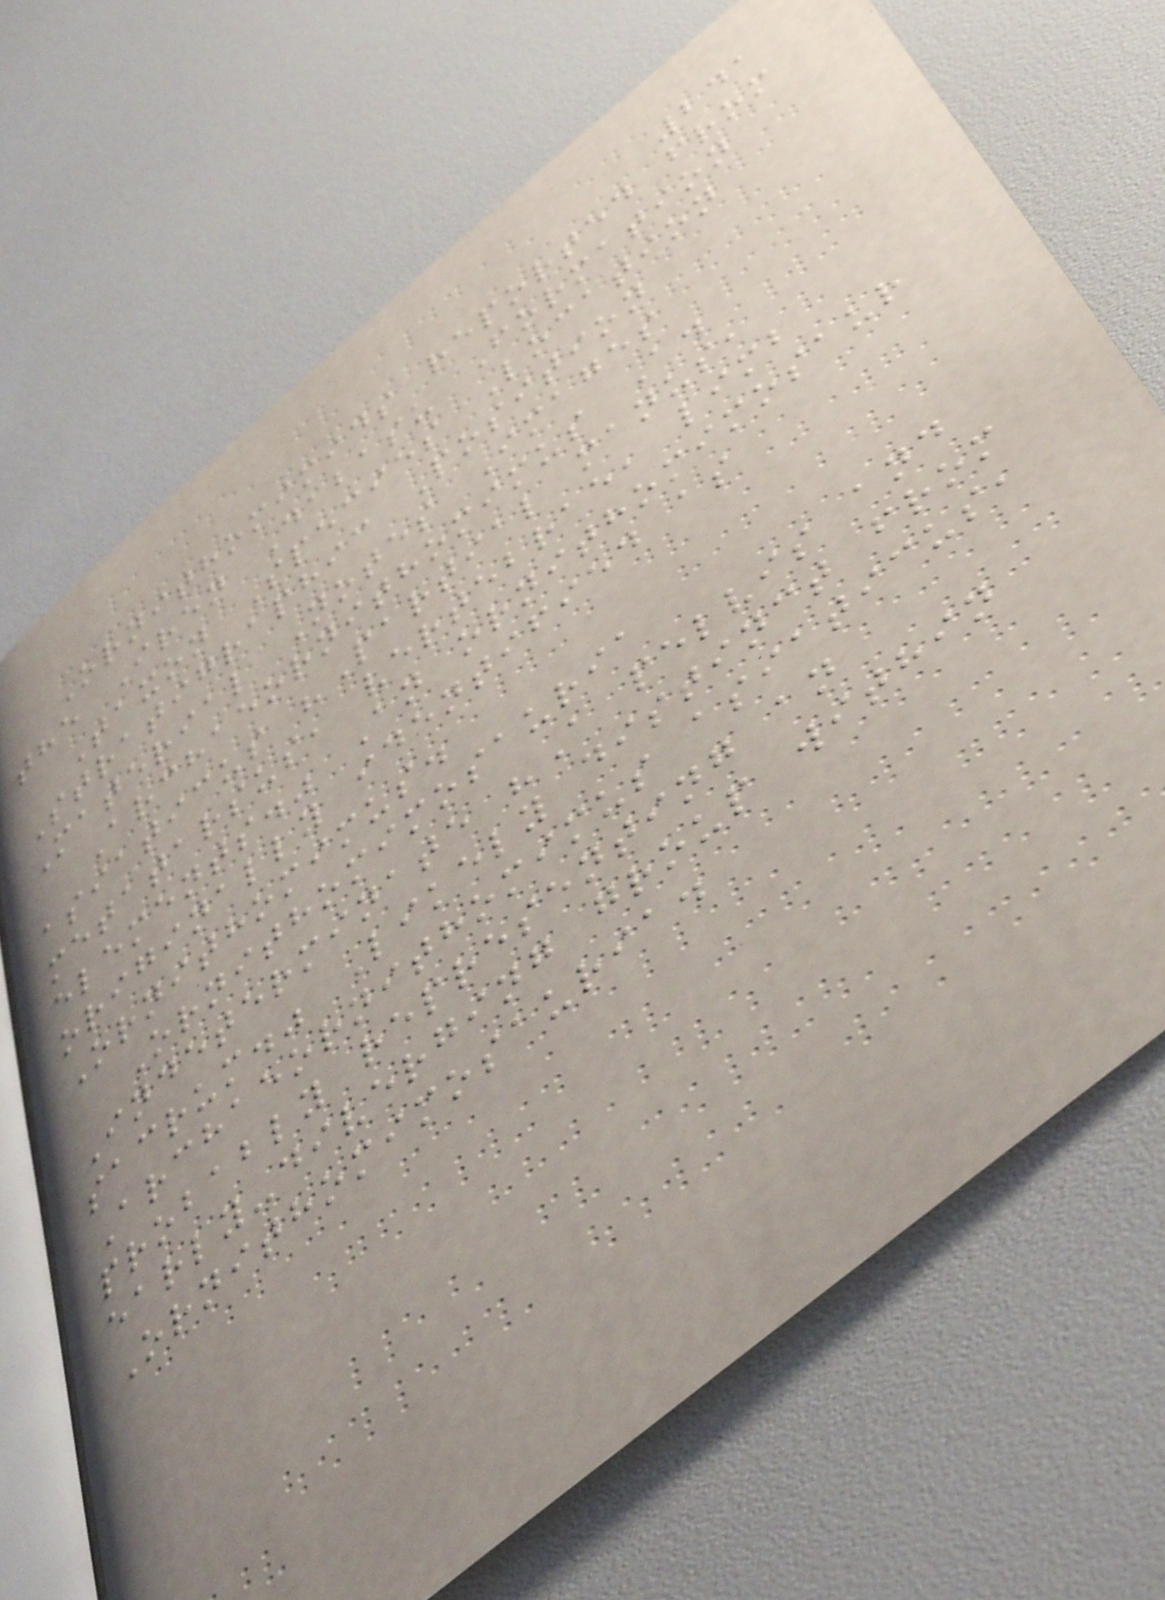241
Ornithomimids reported from
the Iren Dabasu Formation
Taxon Species Location
Stratigraphic Position
Material Notes Images
Archaeornithomimus A.
asiaticus "Partial manus,
metatarsus, vertebrae, limb
elements." An ornithomimosaur
originally identified as
Ornithomimus.
Ornithomimosauria
Indeterminate "A pelvis and
sacrum." Likely distinct from
Archaeornithomimus asiaticus,
probably representing an
early-diverging group within
Ornithomimosauria.
